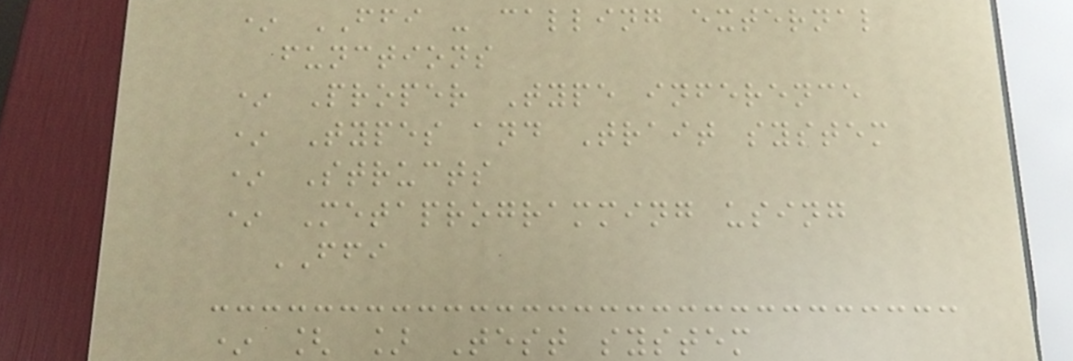* FFI - calling external
functions
* Proper Type inference
* Types and Trait system
* Structs
* Metaprogramming using
FFI
* [ ] Test system
